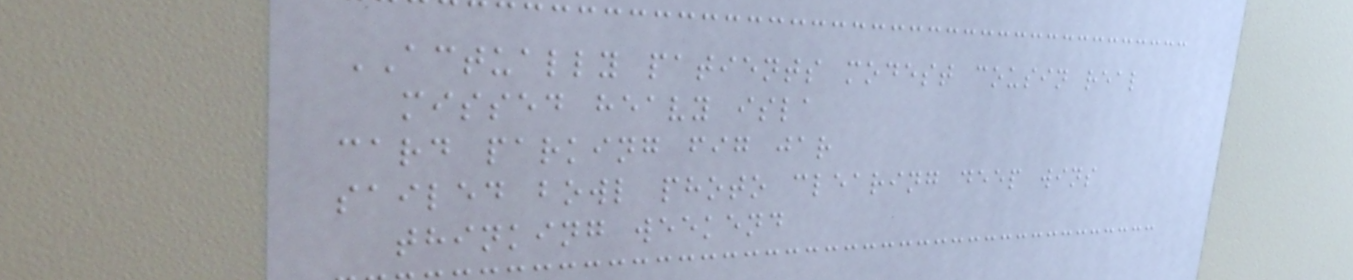ACTUALLY patients modest cousin real
missed heavy isla
card parking fig jar
sailed bowl photo clearing deep wins
thinking weekend
